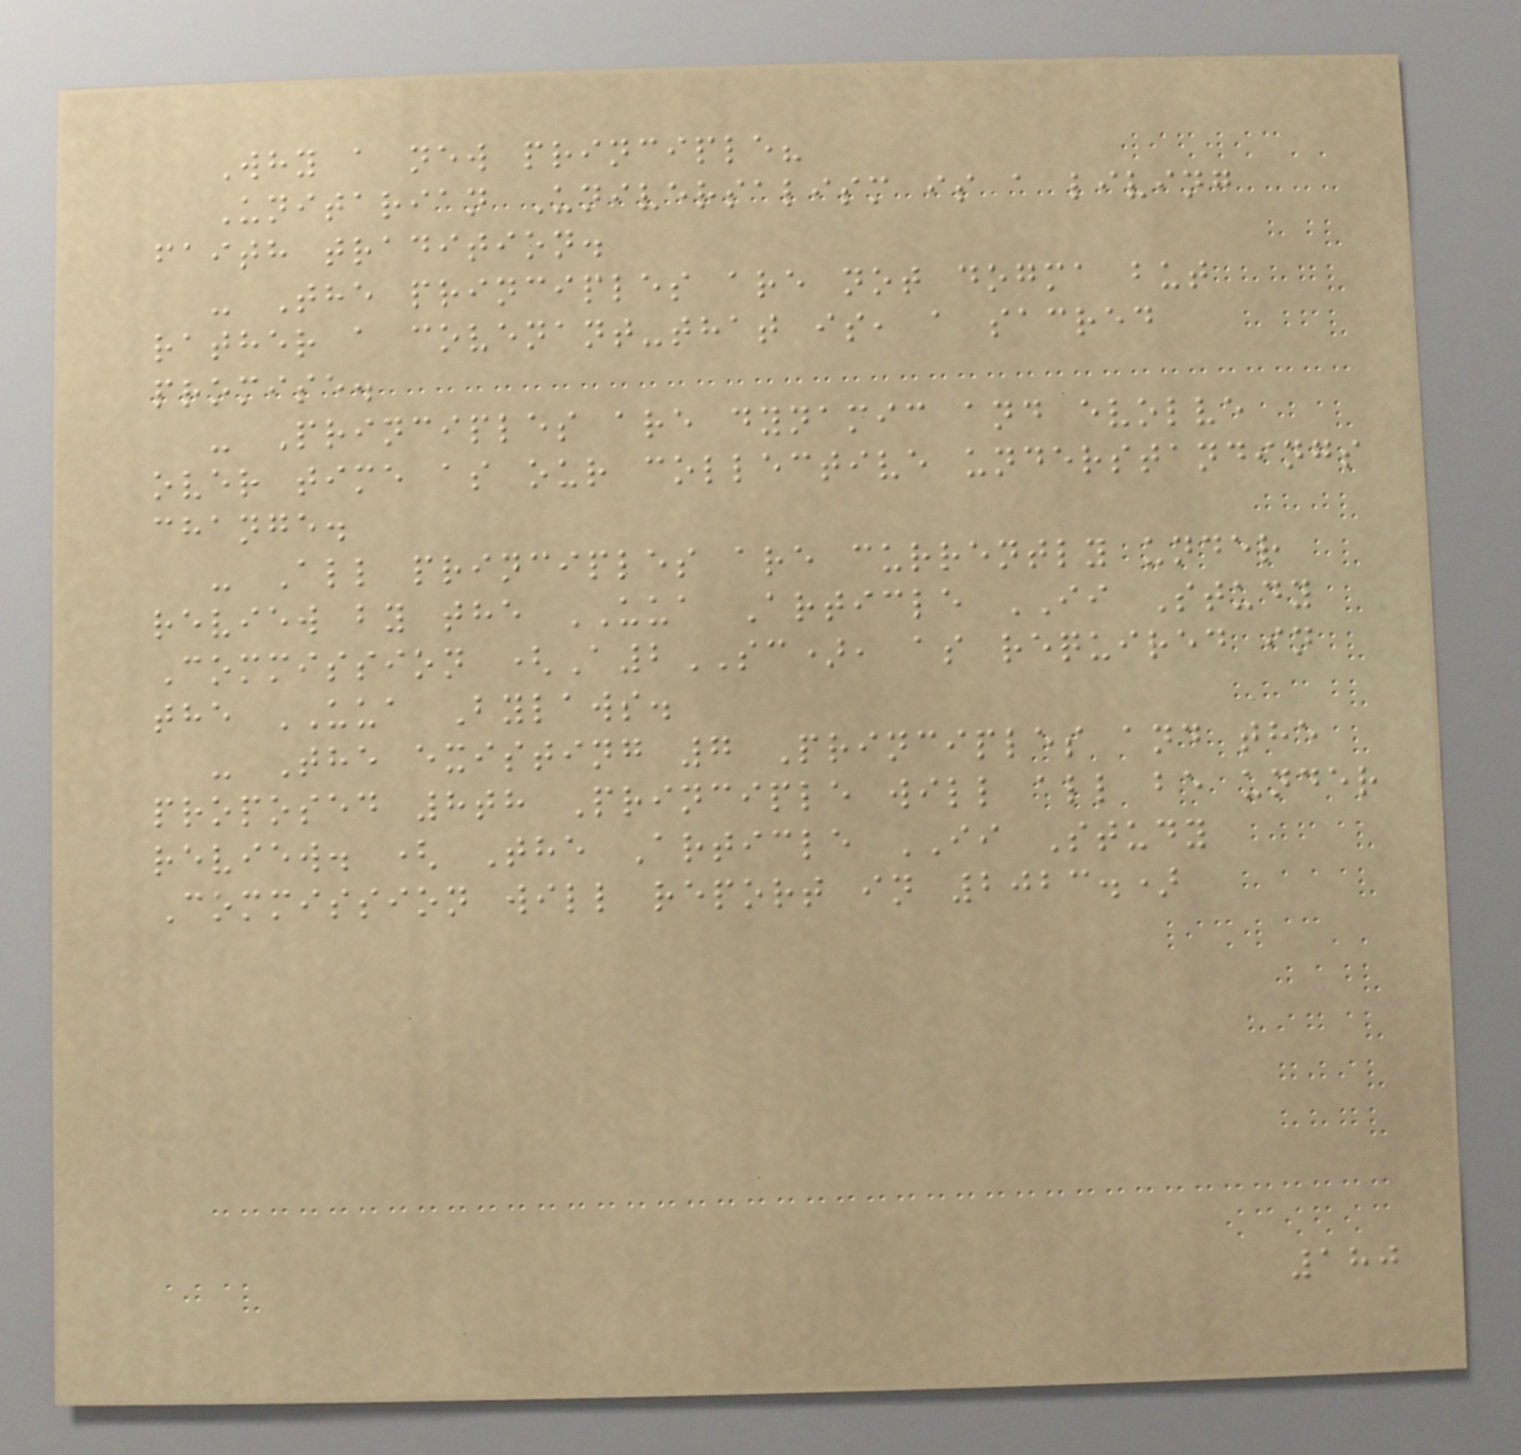Why a new principle?
Unitarian Universalism is a living
faith tradition.
- The principles are not dogma but
rather a covenant-that is, a sacred
promise.
- Principles are dynamic and evolve
over time as our collective understandings
change.
- All principles are currently under
review by the UUA Article II Study
Commission (A2SC), as required in
the UUA Bylaws.
- The existing 7 Principles and the
proposed 8th Principle will all be under
review. ( The Article II Study
Commission will report in 2023.)
180
